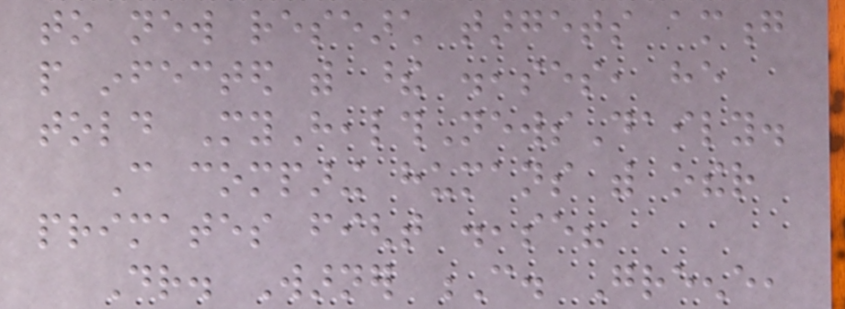to new research targets among
people infected with these diseases, he
told MyHealthNewsDaily.
Can comparing humans with other
primates fight disease?
Dr. Warner C. Greene,
